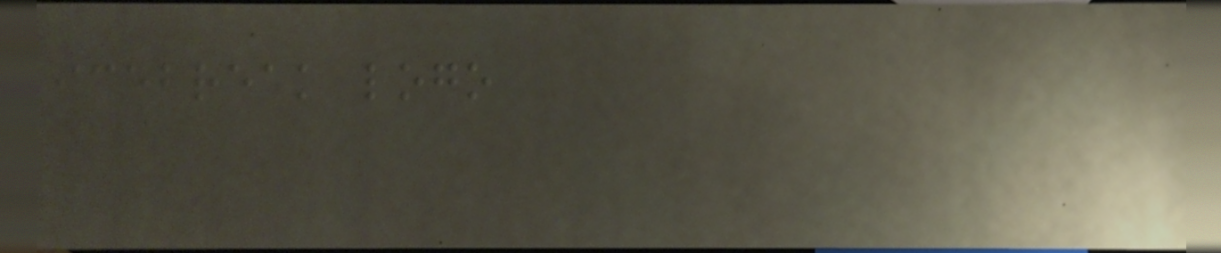icebreak logo
